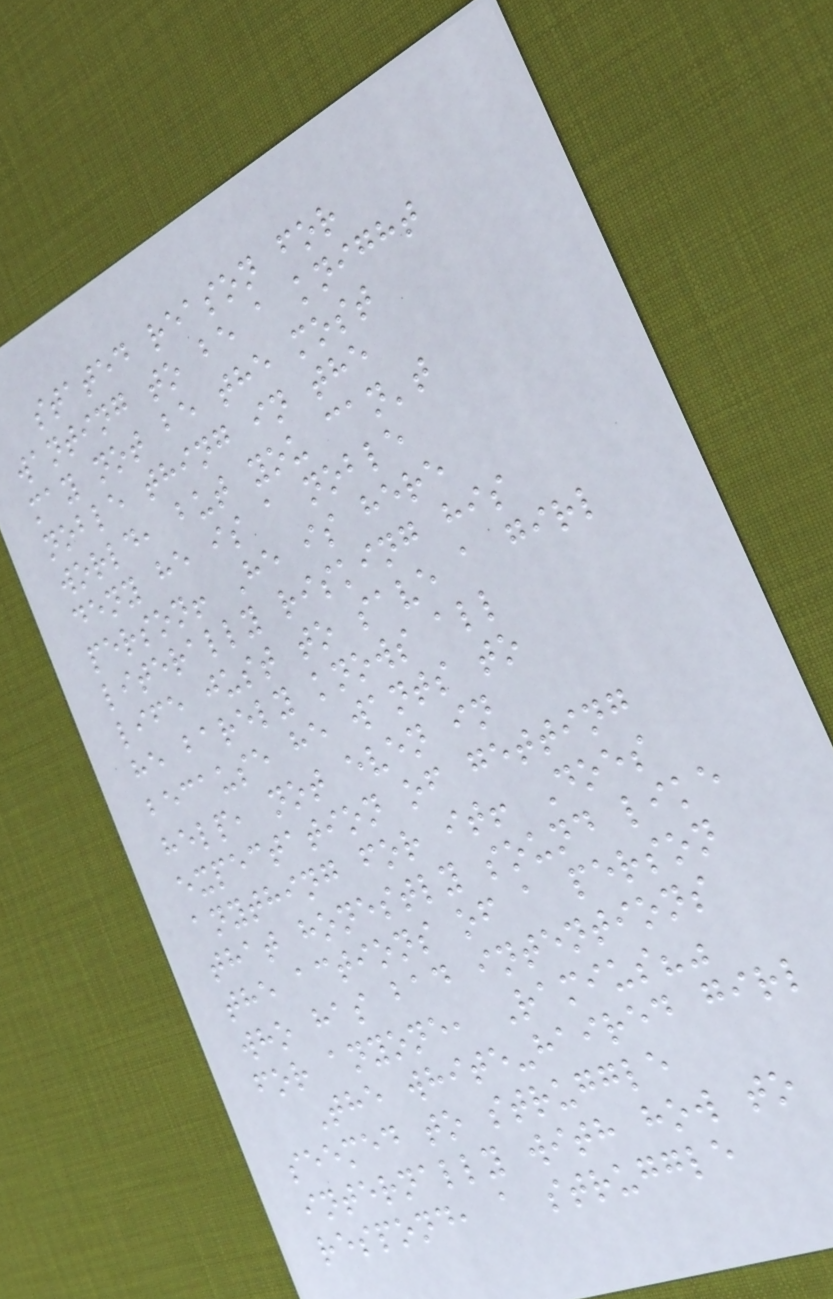stated reason for
wanting to be a knight
may not be the most
noble thing in the
world, but you can't
deny he is a noble
person! He is here
literally risking his
life just to save a girl
he barely knows all
because he wants to
help, not even in
expectation of getting
anything for it! Does
that honestly sound like
the actions of a person
who has bad intentions
for anyone, Ramius?"
The white-haired girl
seemed to struggle
internally with how to
respond, a struggle
